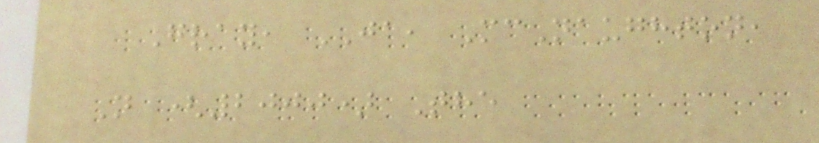Gray, JA, McNaughton,
N (2000) The
